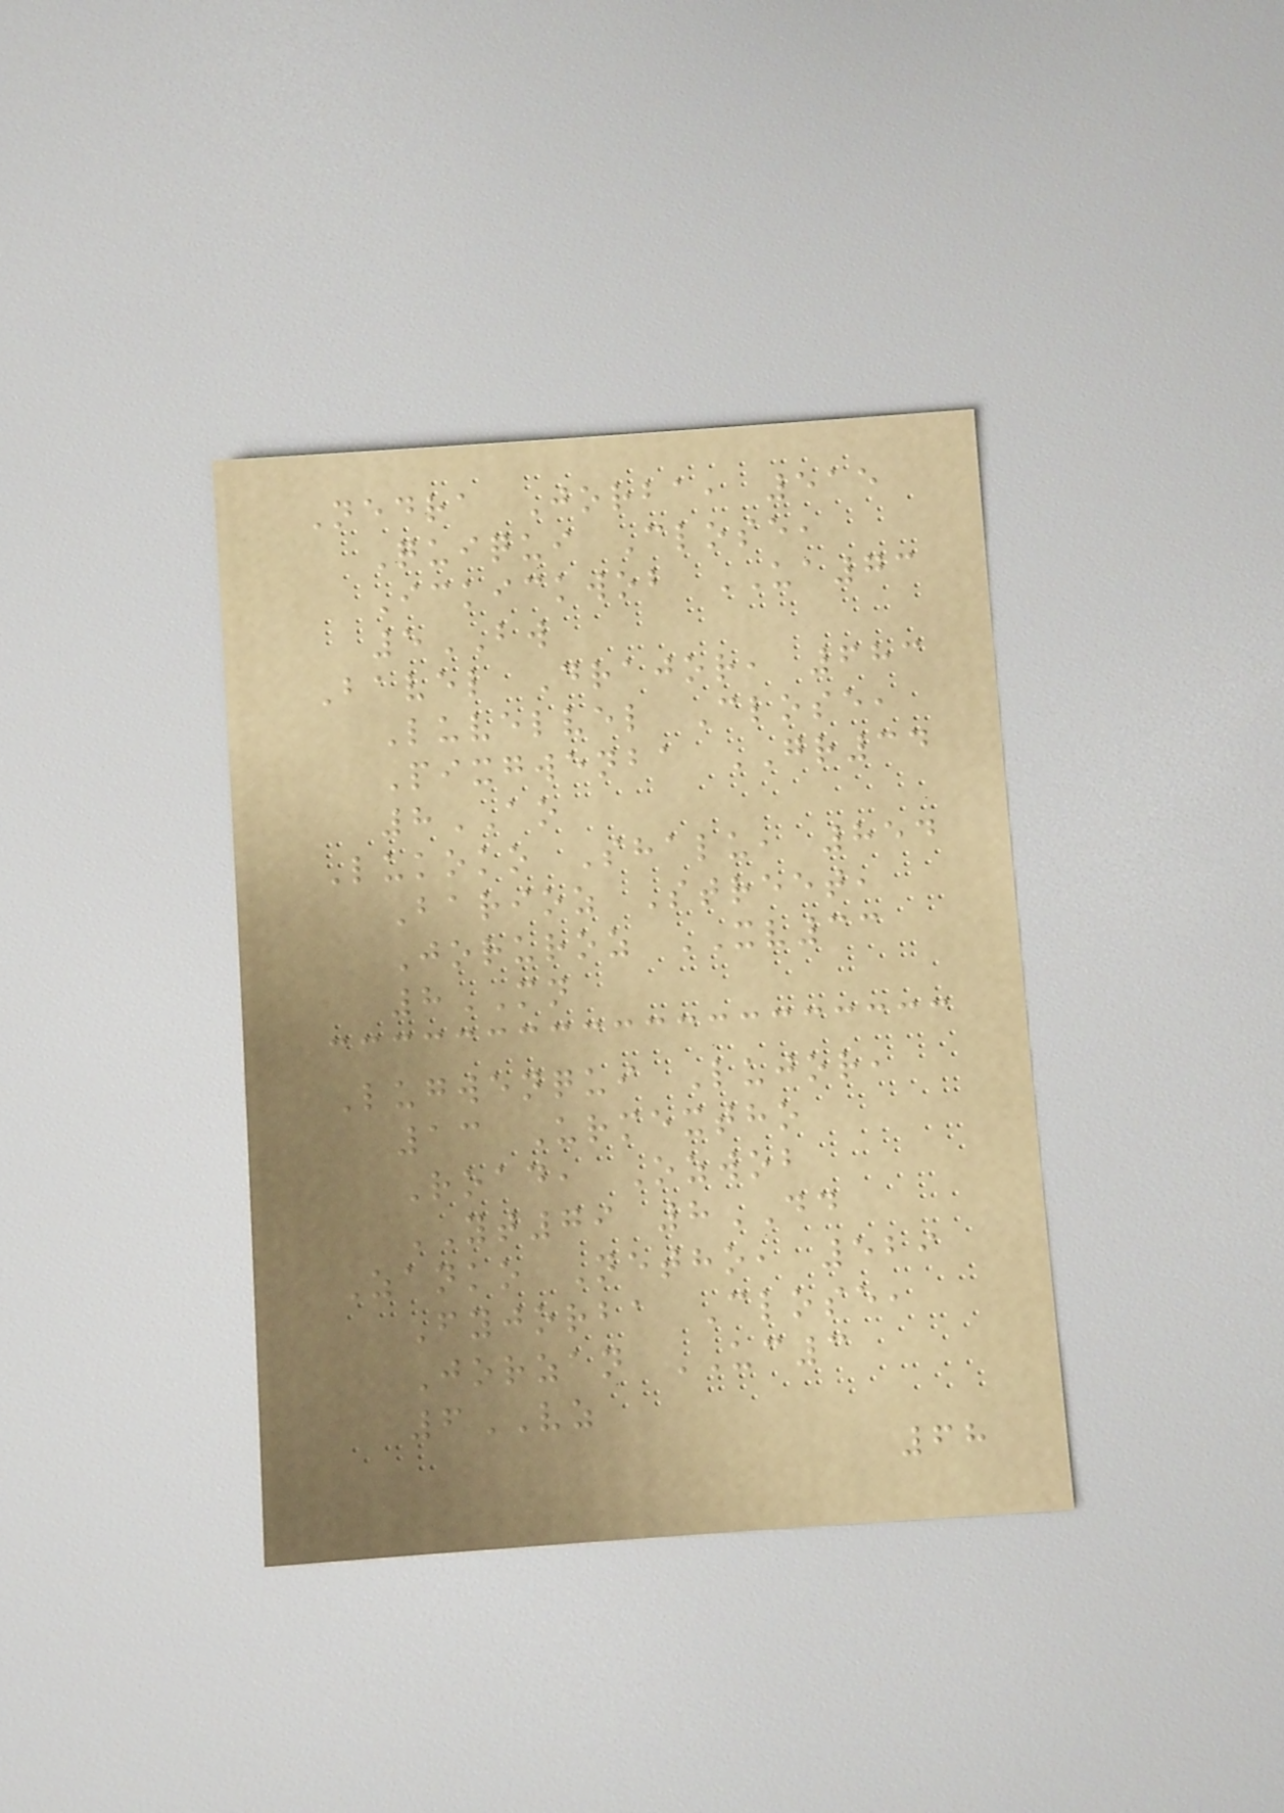Nedra Jorba, 515
Quiqui Close,
Ickickwob UA73
5BW
Bavel Drajor, 683
Luvelvel Close,
Pixgwenba GR34
8AO
Lukoko Shalu, 854
Barioz Street,
Joruroz XV33
8MN
Lugwenqui Lujor,
13 Urmextho
Road, Ozwob
YT79 8DD
Zanko Netho, 529
Fyjorba Close,
Jorzan UC3
6VZ
68
